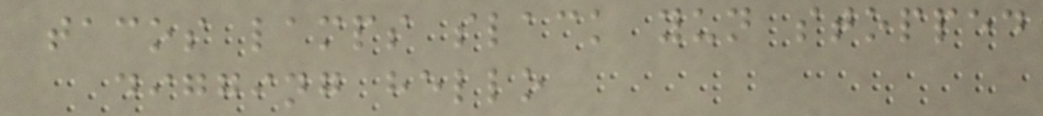tacos lamps slack yun stopped
digging hello
